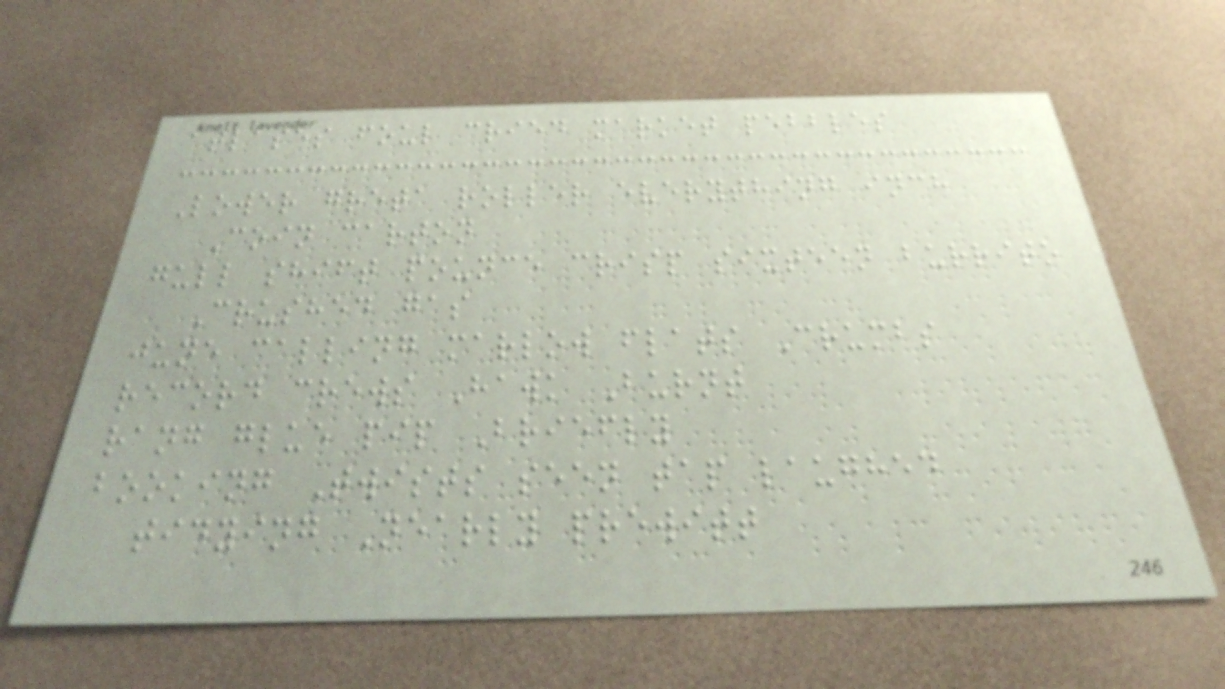atlases foul cried market pebbles
Lower greta roller everything inch
Coin carton
gull shift pounce crisp sixteen burrito
Crushed gas
june calling marlow flats Crumbs
record crews Hawk Burnt
rang glue pip Briefly
booking Twists seen tap laughed
tidying Nearly prewitt
